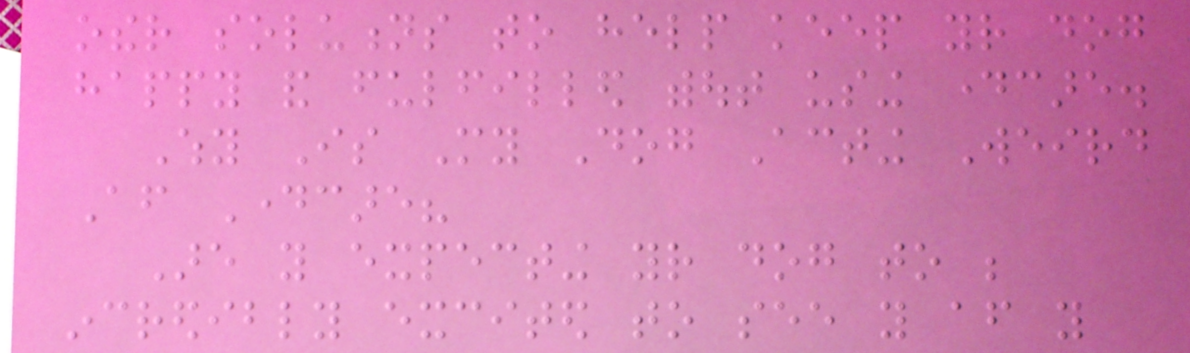other solutions to help keep your dog
happy and fulfilled without using daycare.
Why Is My Dog Acting Weird
After Daycare?
Are you expecting your dog to be
incredibly excited to see you after you
